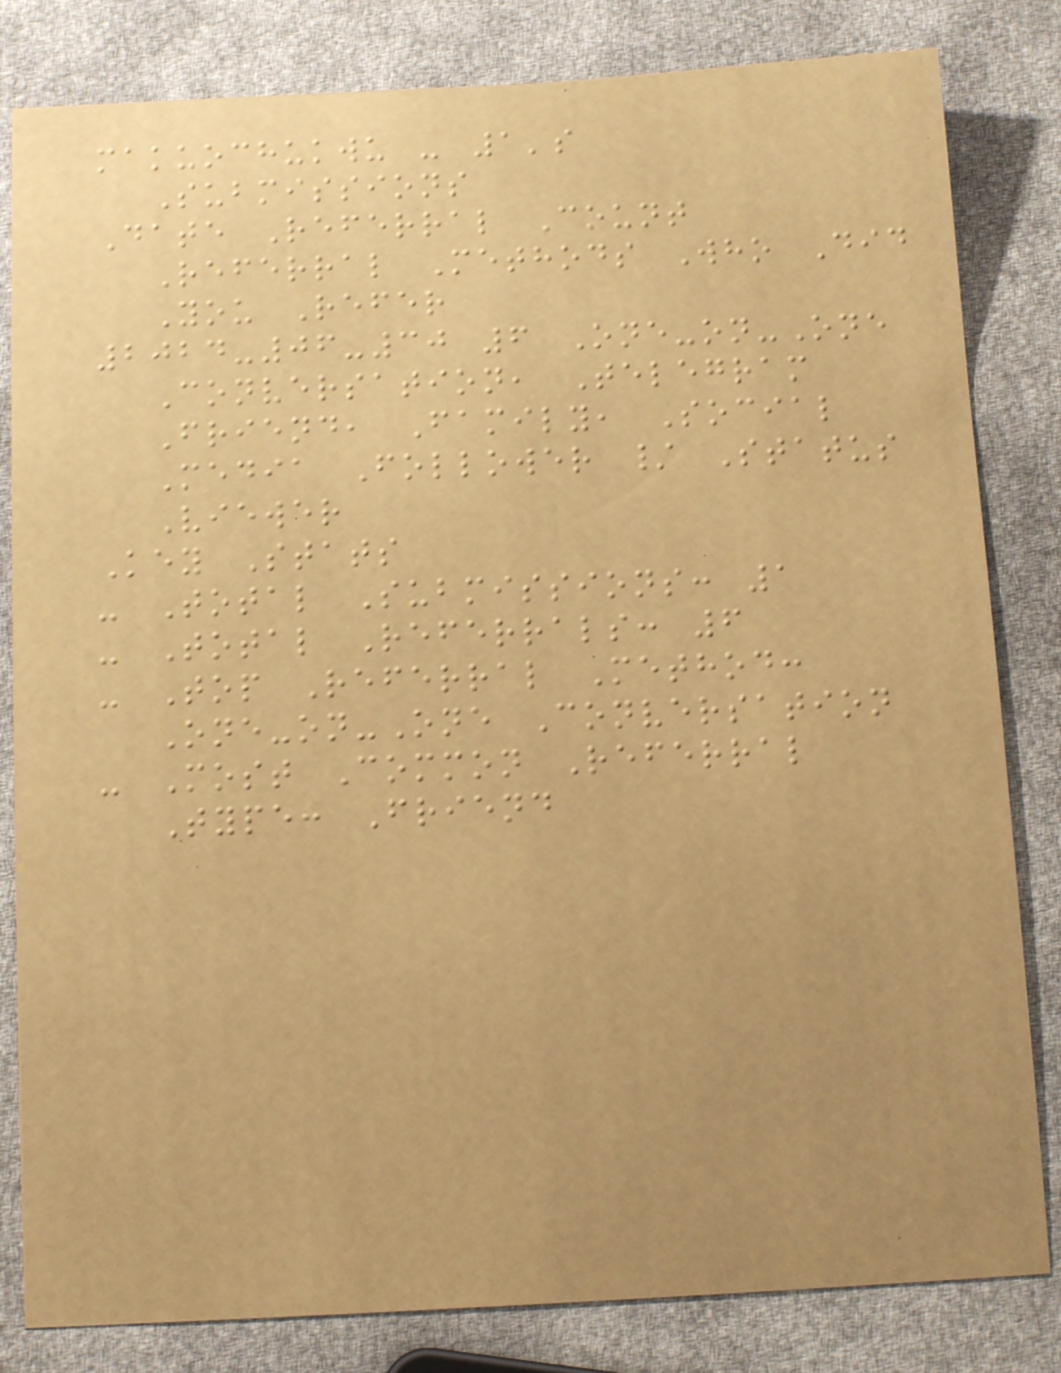makuochukwu - 1's
Submissions
Date Referral Count
Referral Methods Who Did
You Refer
2024-06-30 6 One-on-One
Conversation, Telegram
Friend, Family, Social
Media Follower / Status
Viewer
Key Stats
- Total Submissions: 1
- Total Referrals: 6
- Top Referral Method:
One-on-One Conversation
- Most Common Referral
Type: Friend
